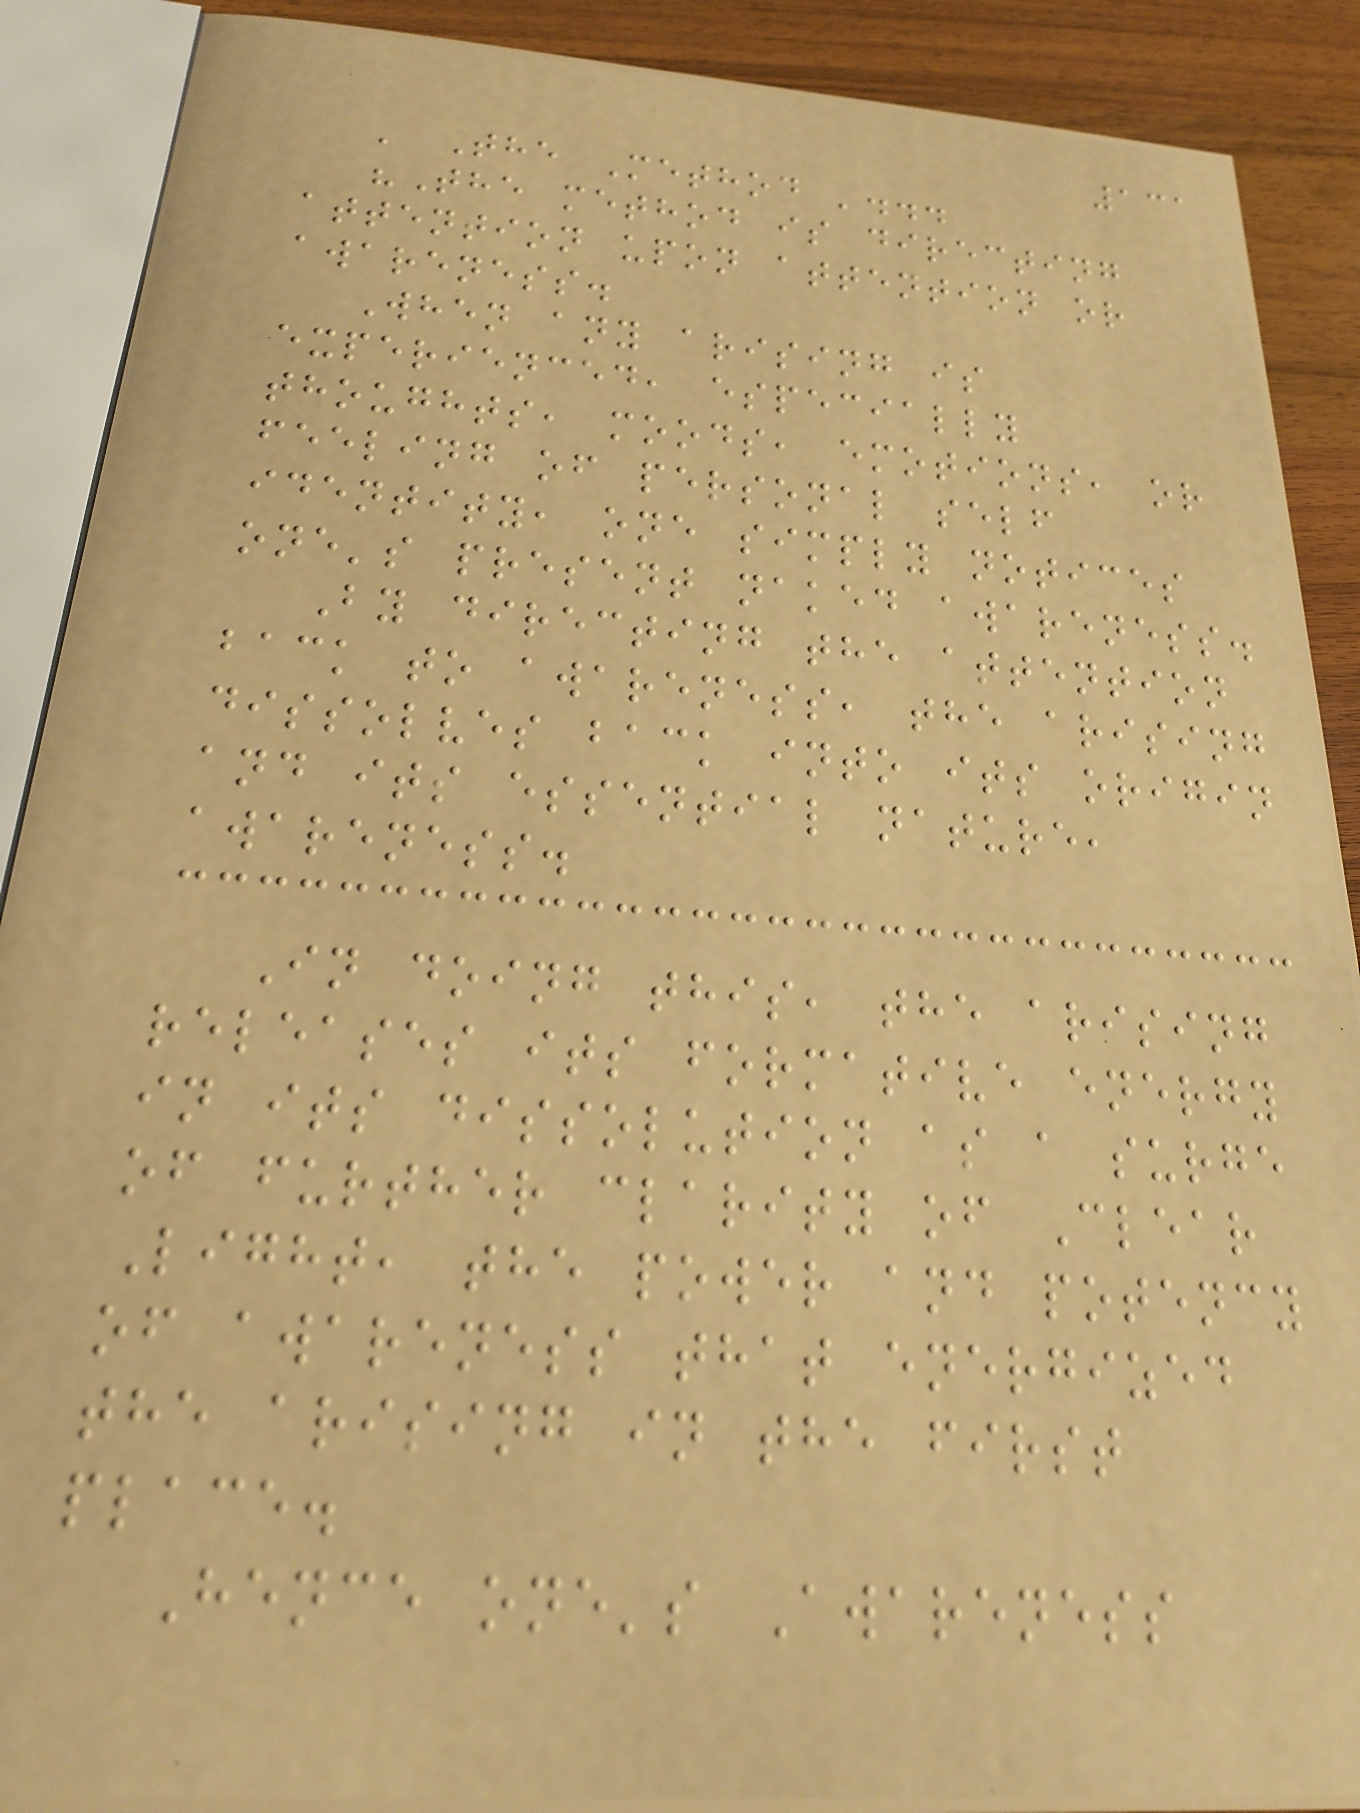131
' The Method '...
"The method is directing
attention upon attention or
awareness.
When any arising is
experienced, especially
thoughts, moods, emotions, or
feeling of personal self
identity, one simply notices
one's present naked awareness.
By directing the attention
back to awareness, the arising
dissolves back into its origin
and its essential nature,
awareness.
In doing this, the arising
releases its formative energy
in its dissolution as a surge
of further clarity of Clear
Light, the power and potency
of awareness that energized
the arising in the first
place.
Hence one's Awareness
